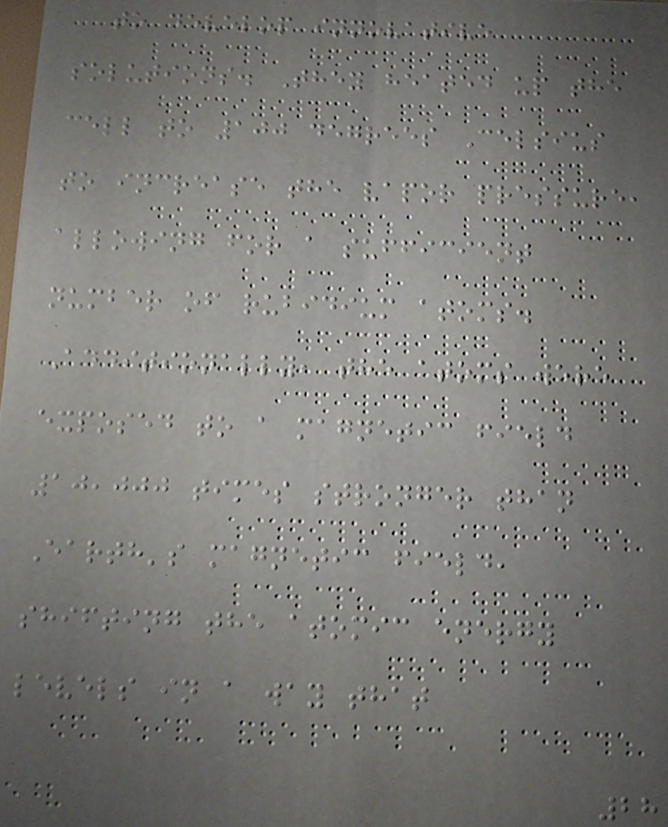to develop innovative
solutions. They heated up the
cell to 100 degrees Celsius
to increase the vapor pressure,
allowing for a sufficient
number of rubidium atoms.
Additionally, the atoms were
exposed to a magnetic field
10,000 times stronger than
Earth's magnetic field,
shifting the atomic energy
levels in a way that
28
